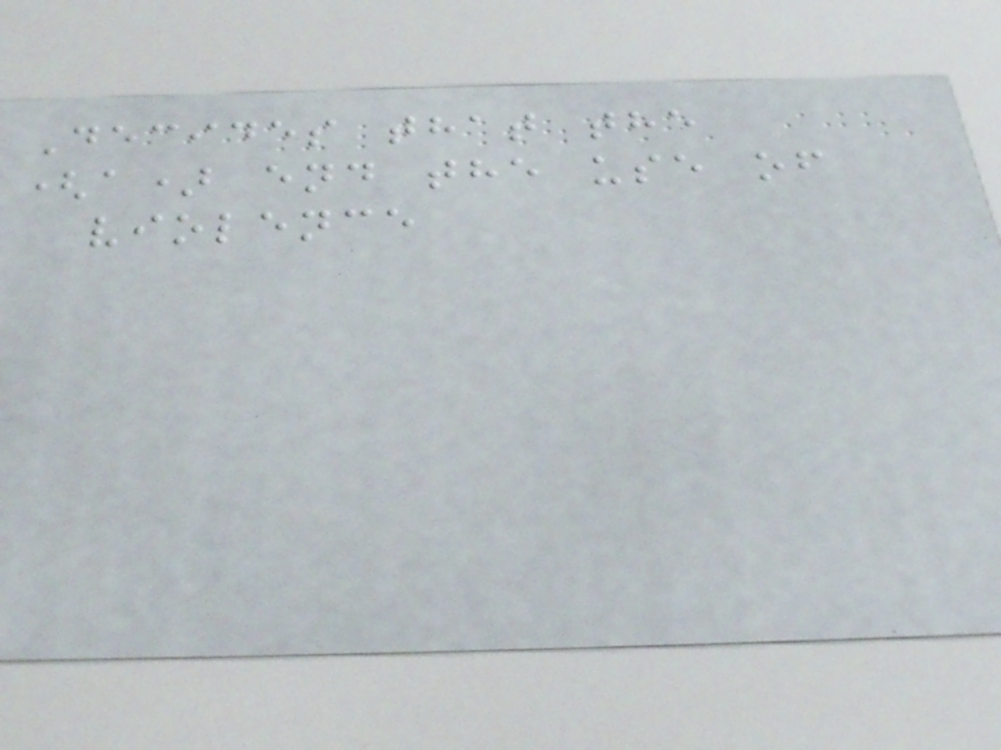Decides that the
(a) end the use of
violence
